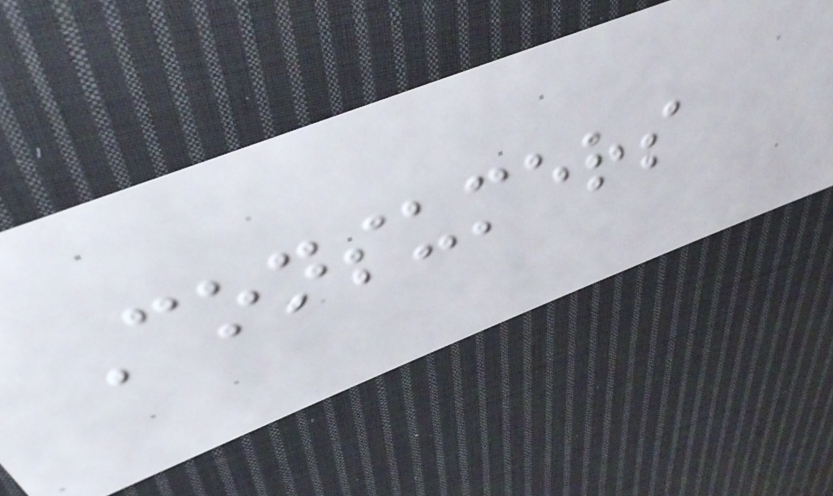Consumers
